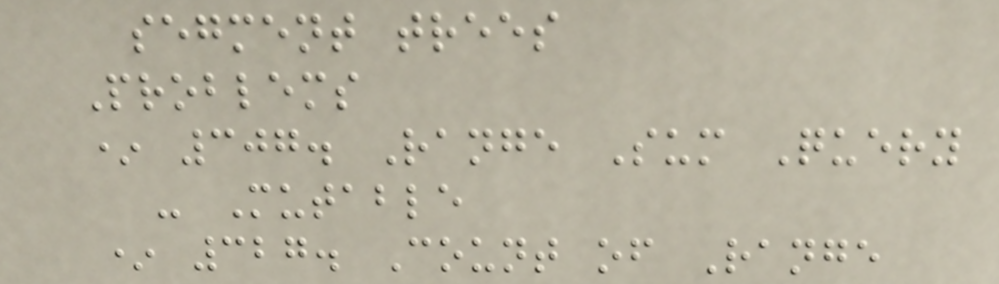segment trees
Problems
* 307. Range Sum Query
- Mutable
* 327. Count of Range
